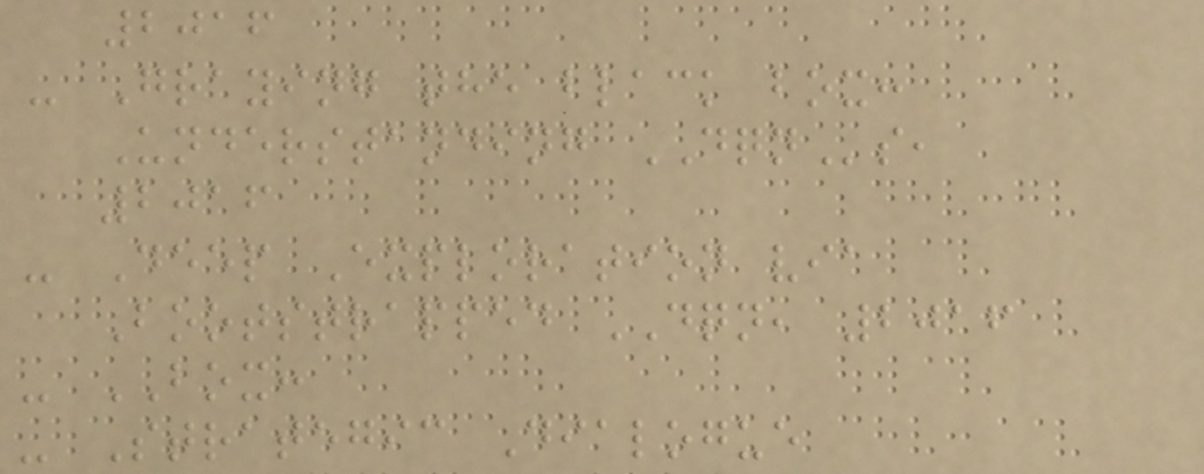2016
- Graying the black box:
Understanding DQNs,
2016
- Deep Exploration via
Bootstrapped DQN, 2016
- BOX:
- Strategic Dialogue
